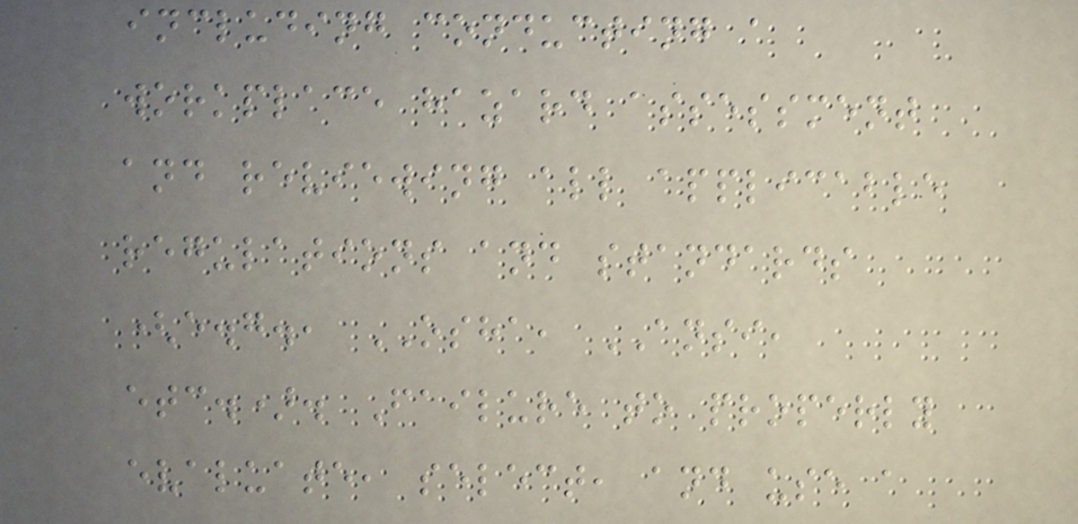including conducting a
workplace hazard assessment
and reviewing all applicable
regulations and standards
(e.g., OSHA, ANSI,
etc.). Failure to properly
evaluate, select, and use a
